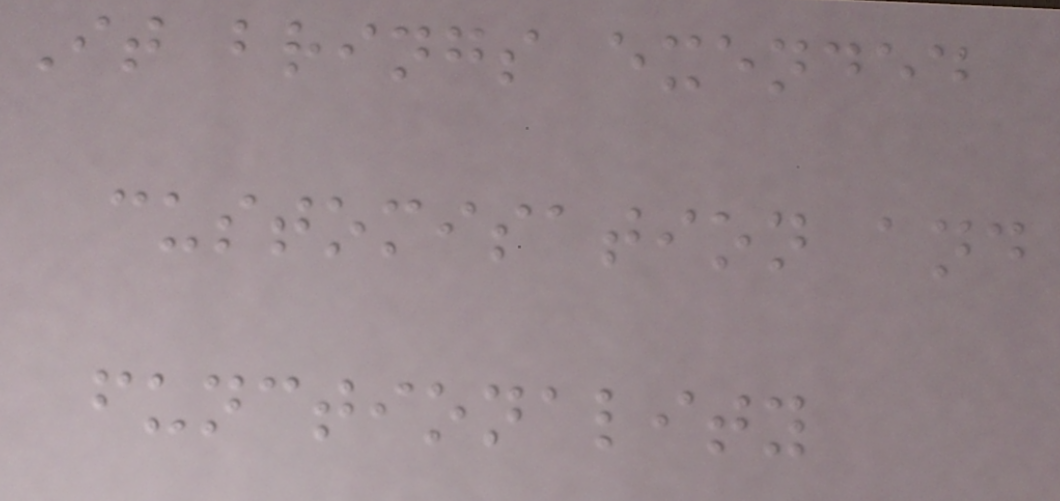It brings exended
customisation and
functionality
